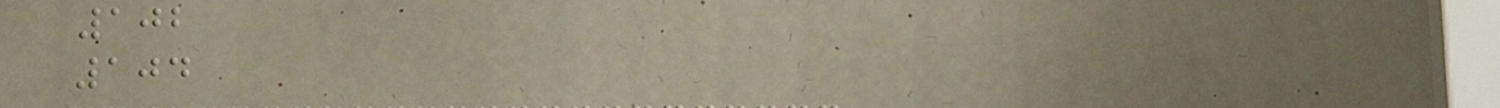102
104
